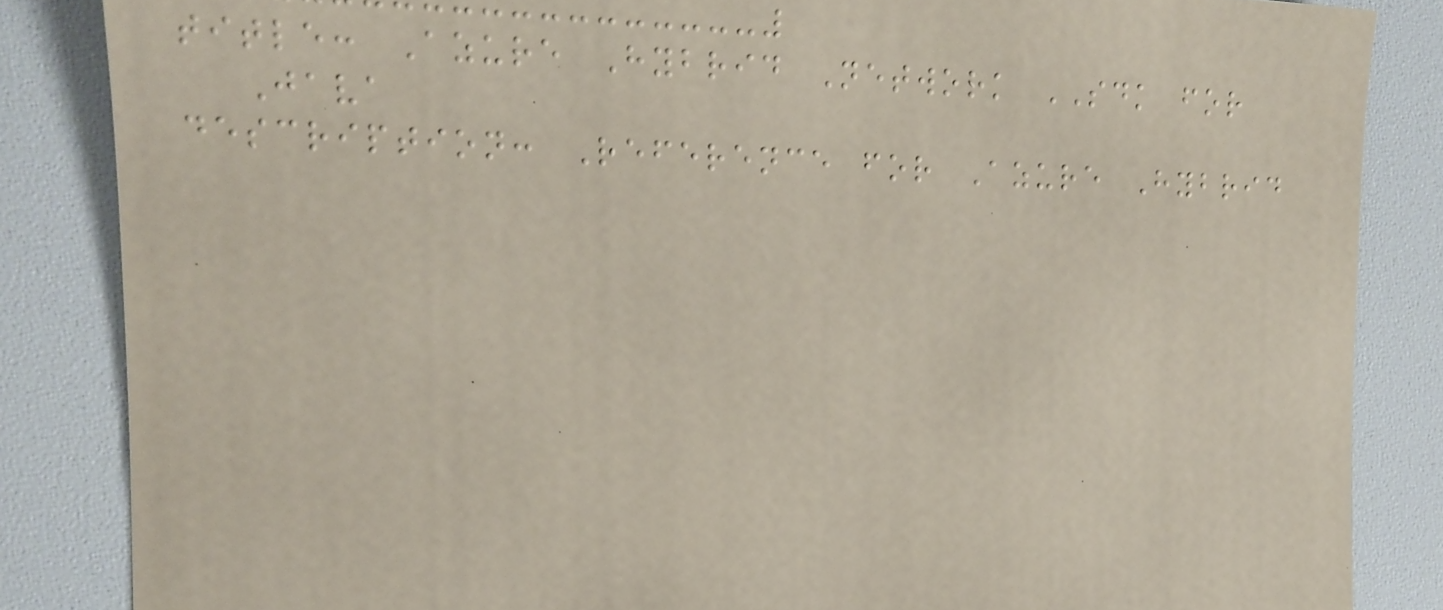title: Azure Hybrid Network SDK for
Java
description: Reference for Azure Hybrid
